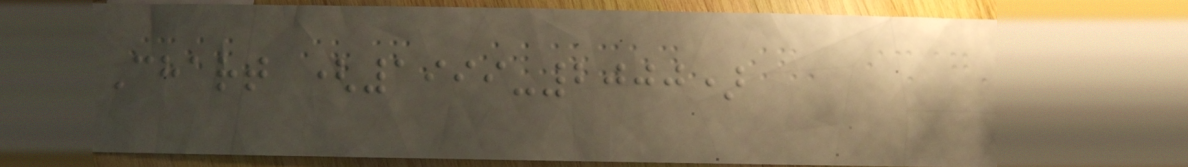Chart (1999-2000)
